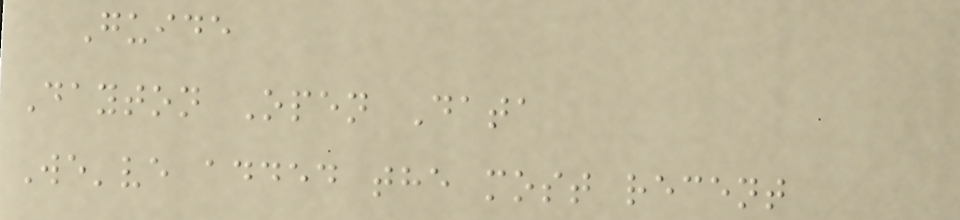Guide
Dayton Open Data
We've added the most recent
